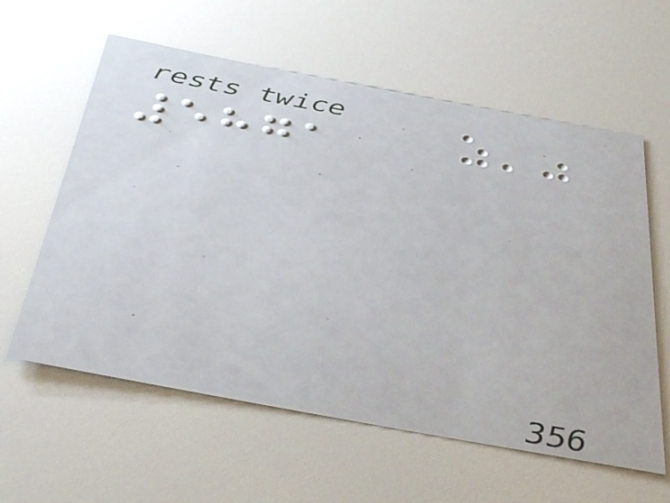5871
